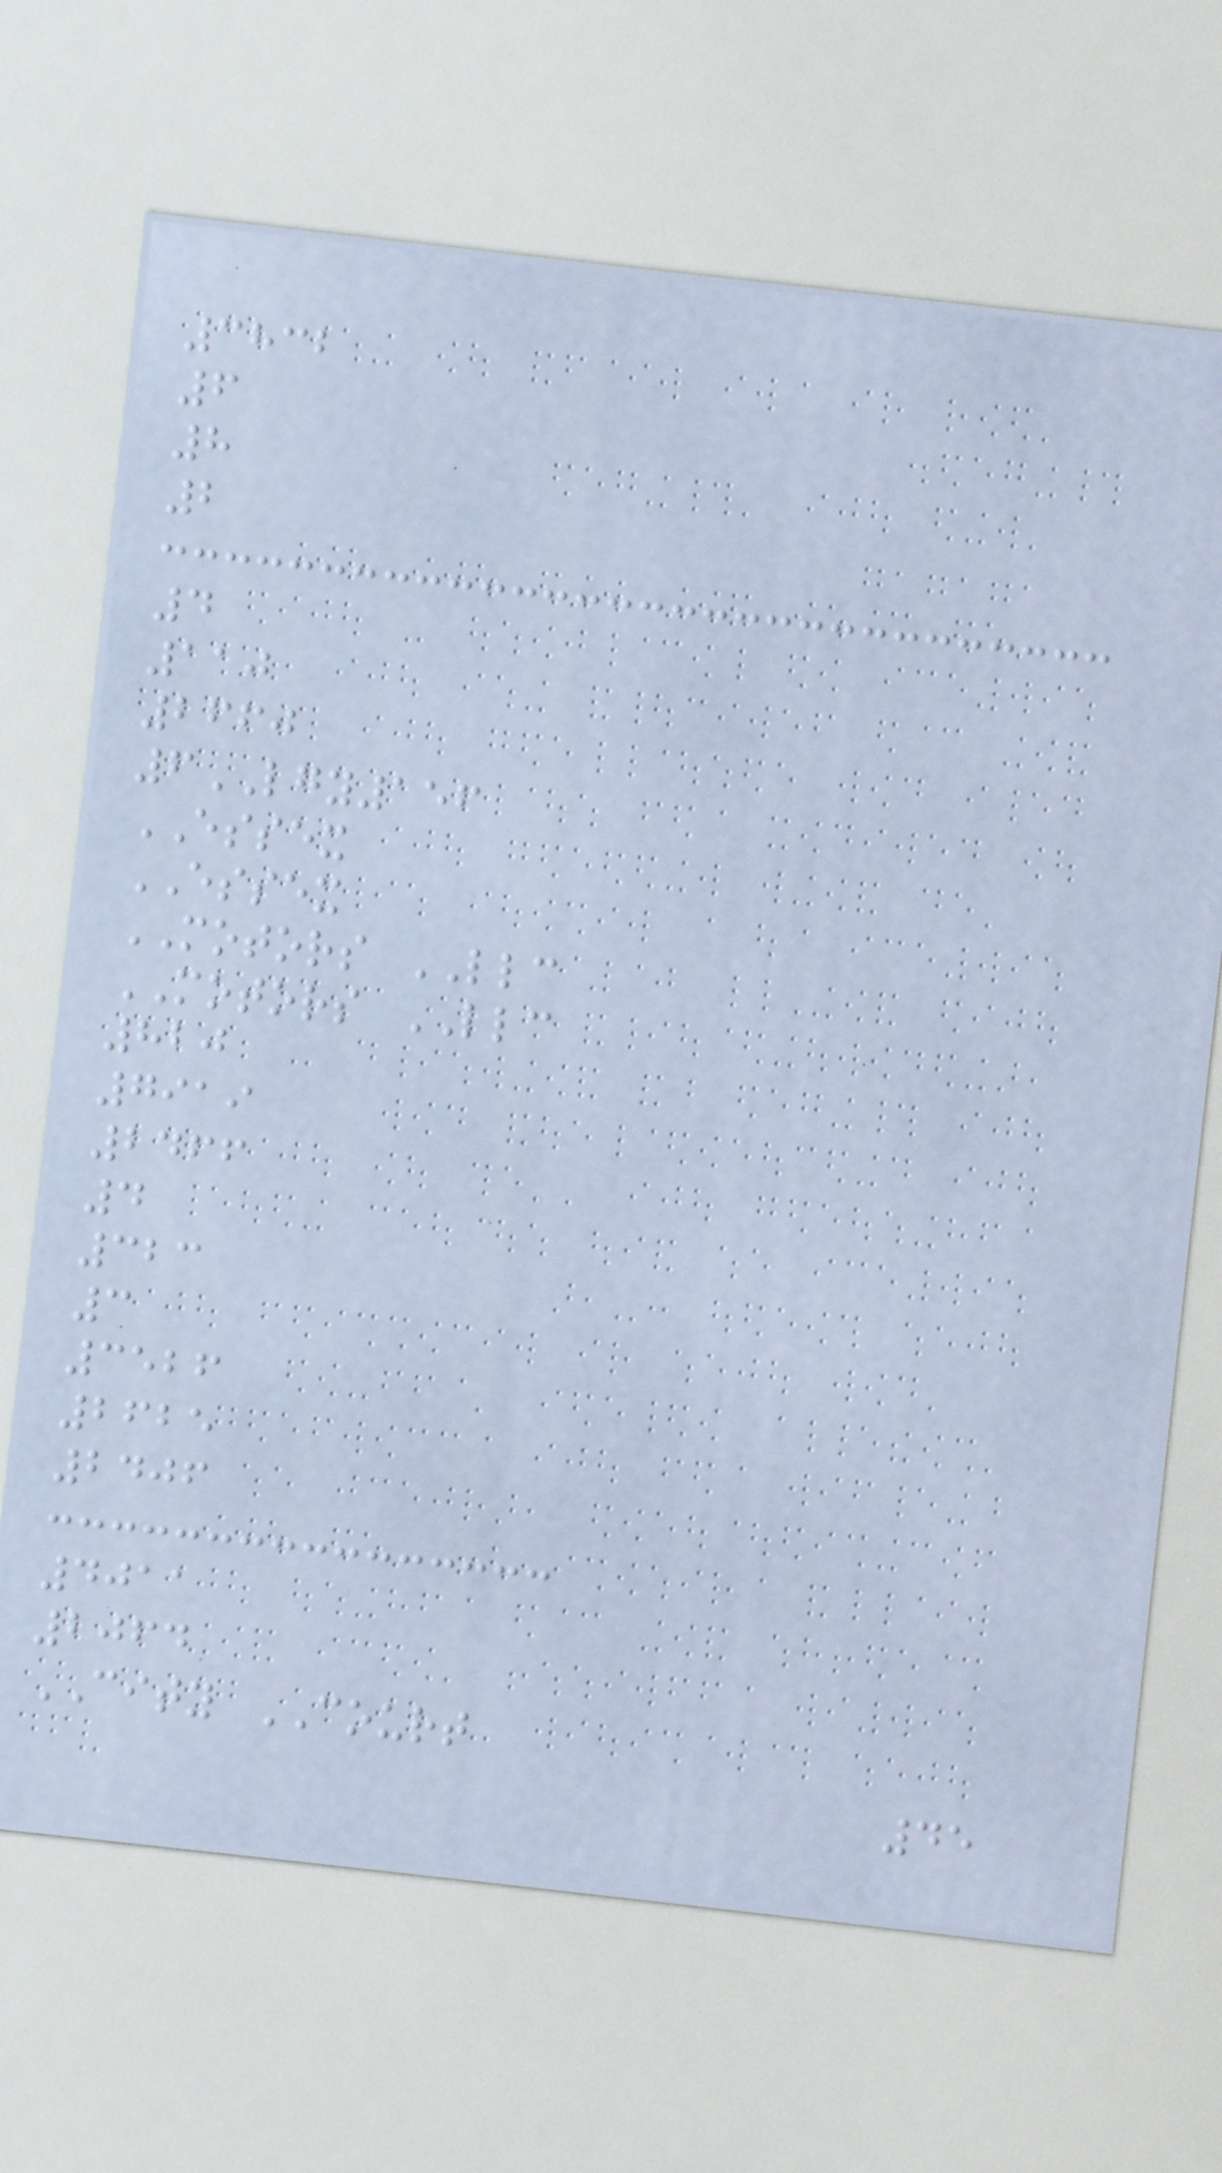3832
6
8
2
4
110
2660
6LGY156
ESSEX
ESSEX
MOTORS LLC
MOTORS LLC
820
7919
2466
4
323
3
3526
2625
2406
4011
2064
CITY COURT
45
